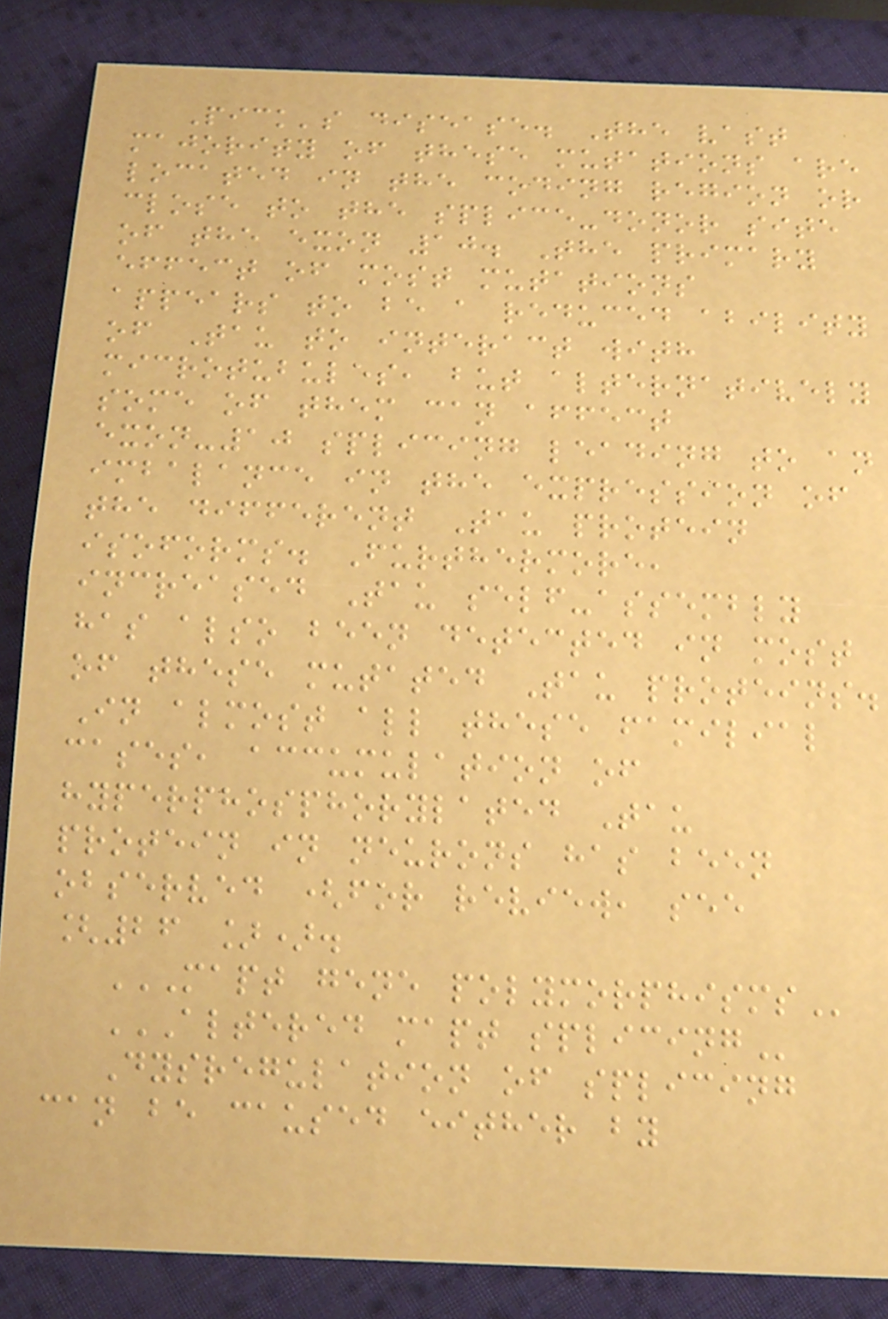Pick's disease. The vast
majority of these mutations are
located in the coding region or
close to the splice-donor site
of the exon 10. The primary
effect of most mutations
appears to be a reduced ability
of Tau to interact with
microtubules, but alternatively
some of them can affect
exon-10 splicing leading to an
imbalance in the expression of
the different Tau protein
isoforms. Furthermore,
increased Tau self-assembly
has also been detected in most
of these mutated Tau proteins.
In almost all these familial
cases, accumulation of
hyperphosphorylated Tau
protein in neurons has been
observed (for review, see
[26 ]).
MAPT GENE POLYMORPHISMS
ALTERED MAPT SPLICING
Dysregulation of splicing
can be caused either by
